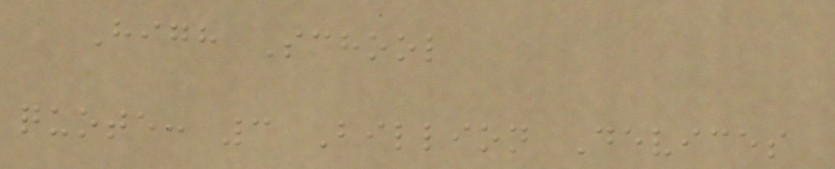High School
quote: 3 Billion Devices
